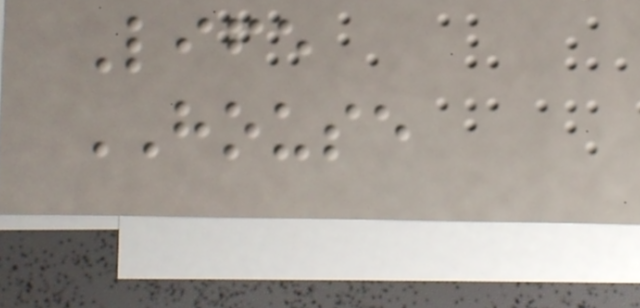Life
HOUSE
